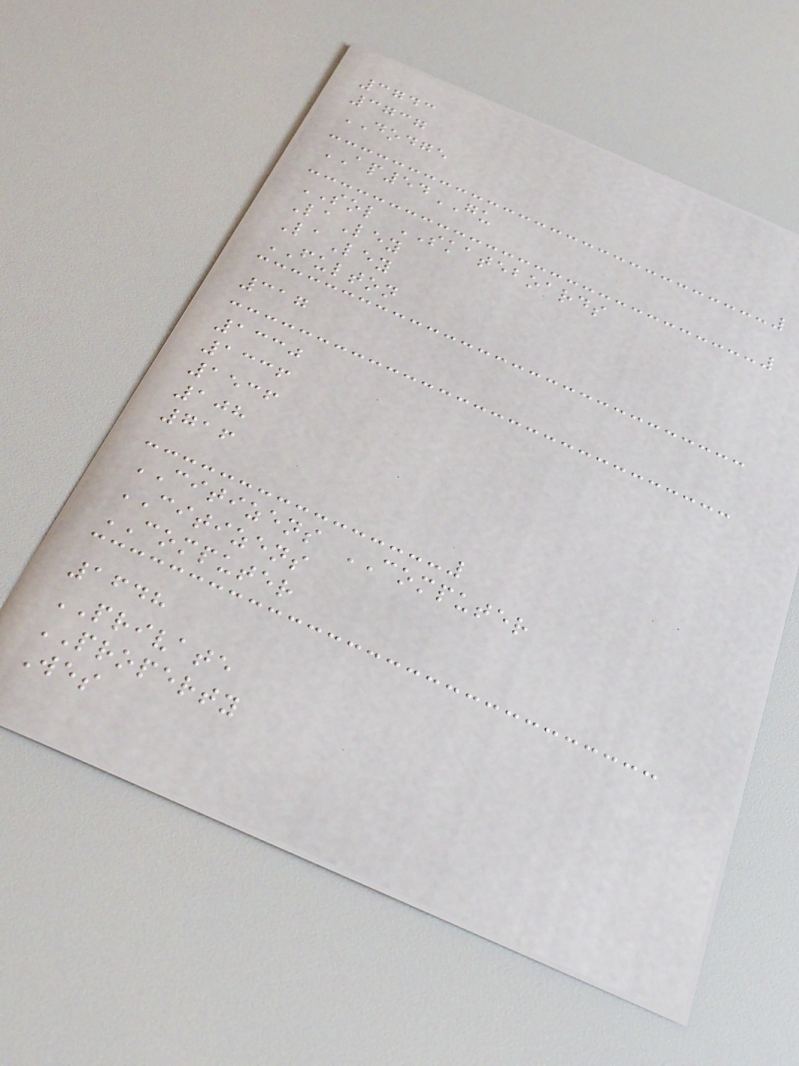3743
3737
DODGE
AP54GU
SOL SKATEBOARDS
LaLey
LaLey
FULTON
317
1330
1336
1536
108
716
CITIZENS COMPUTER
CITIZENS
COMPUTER
1648
PRIVATE
PROPERTY
Wes
